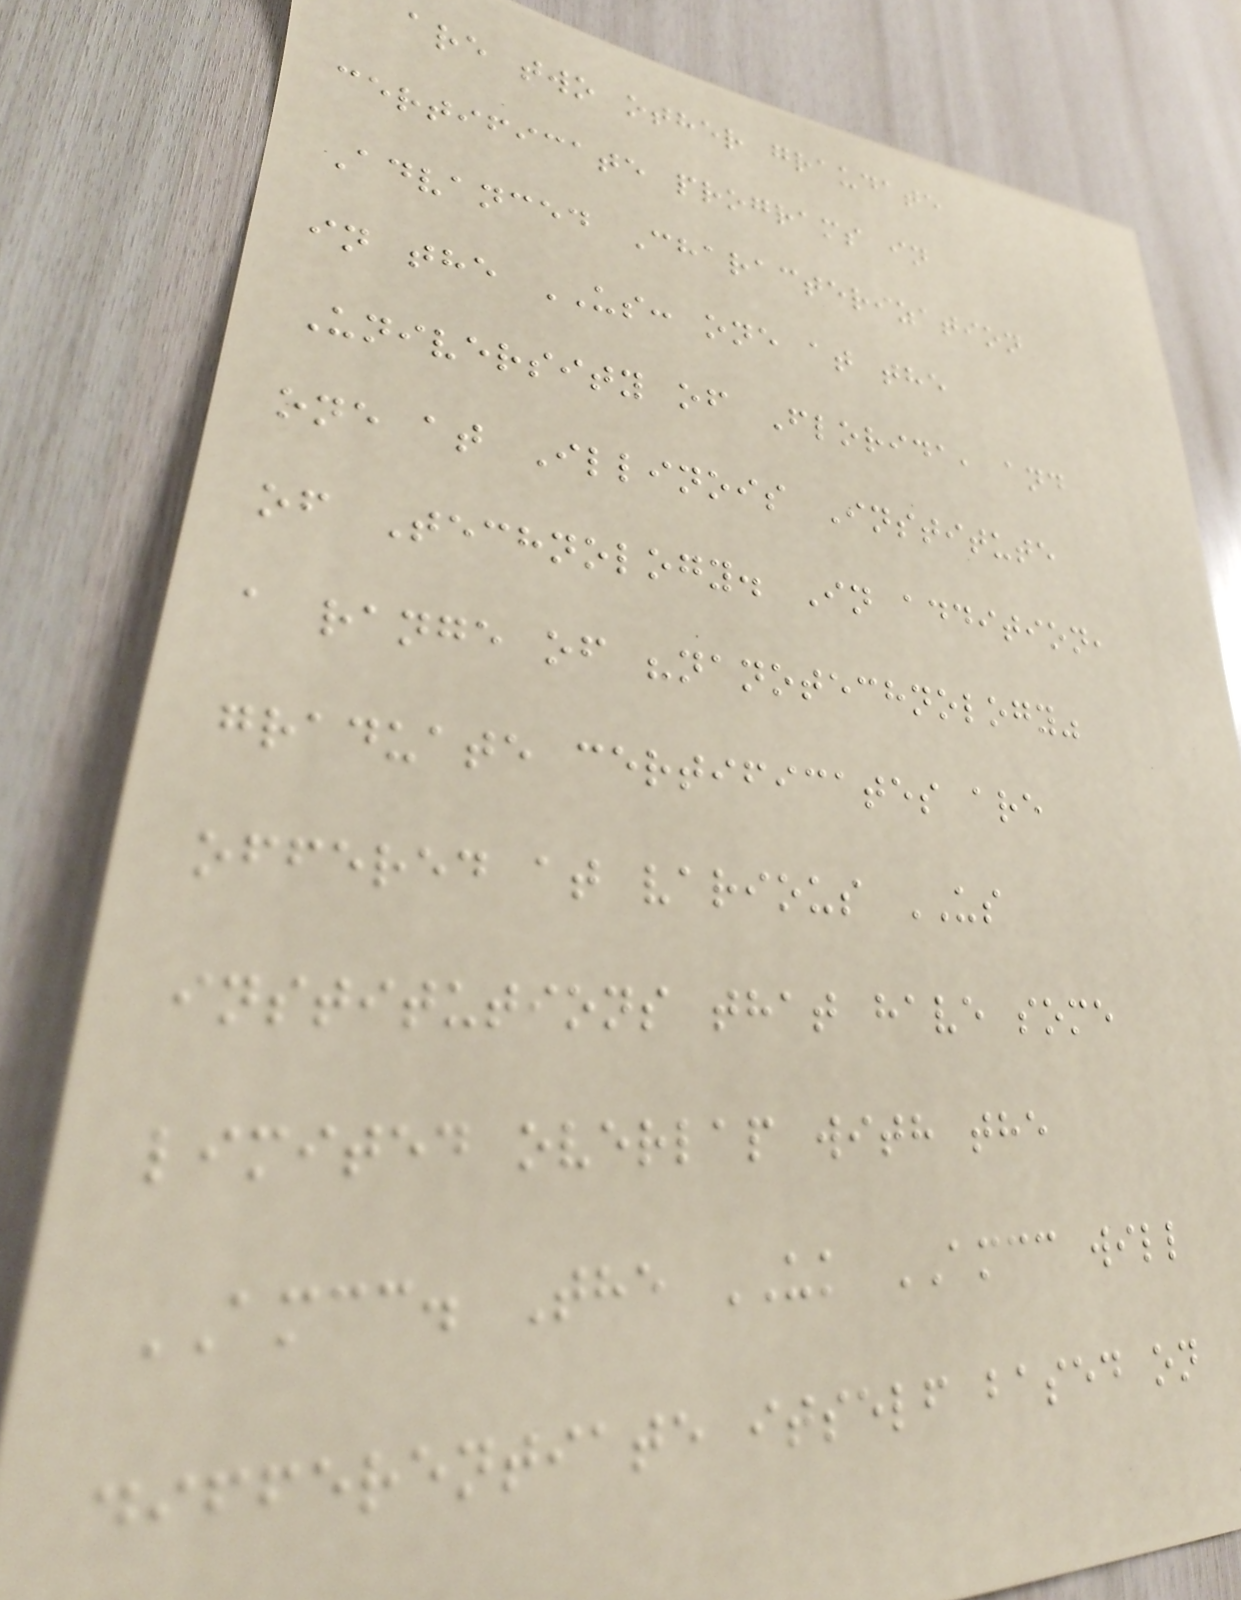are two other graudate
certificate programs in
Advanced Characterization
in the US: one at the
University of Florida, and
one at Illinois Institute
of Technology. In addition,
a range of "nanotechnology"
graduate certificates are
offered at various US
institutions that have some
limited overlap with the
AMCC. The UK AMCC will
differentiate itself based on
